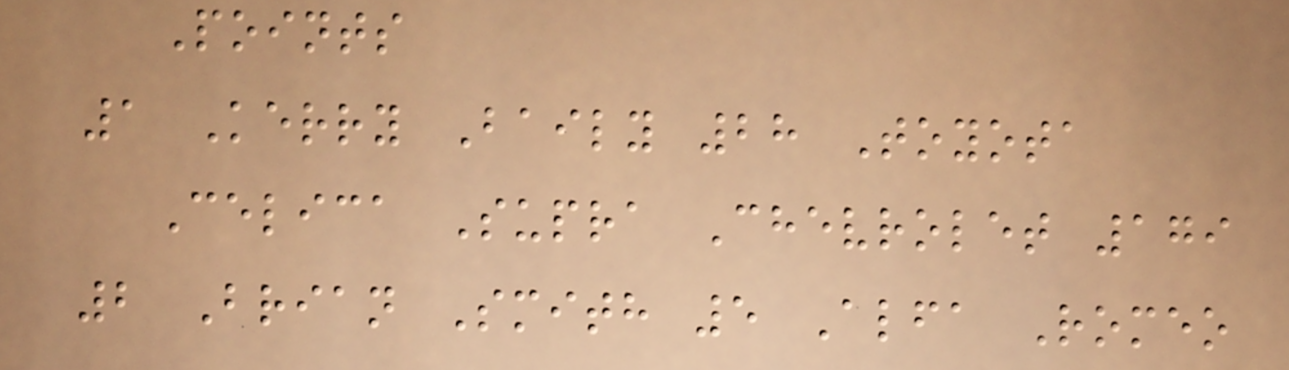Points
1 Kerry Baily 28 Toyota
Celica Supra Chevrolet 179
2 Brian Smith 5 Alfa Romeo
